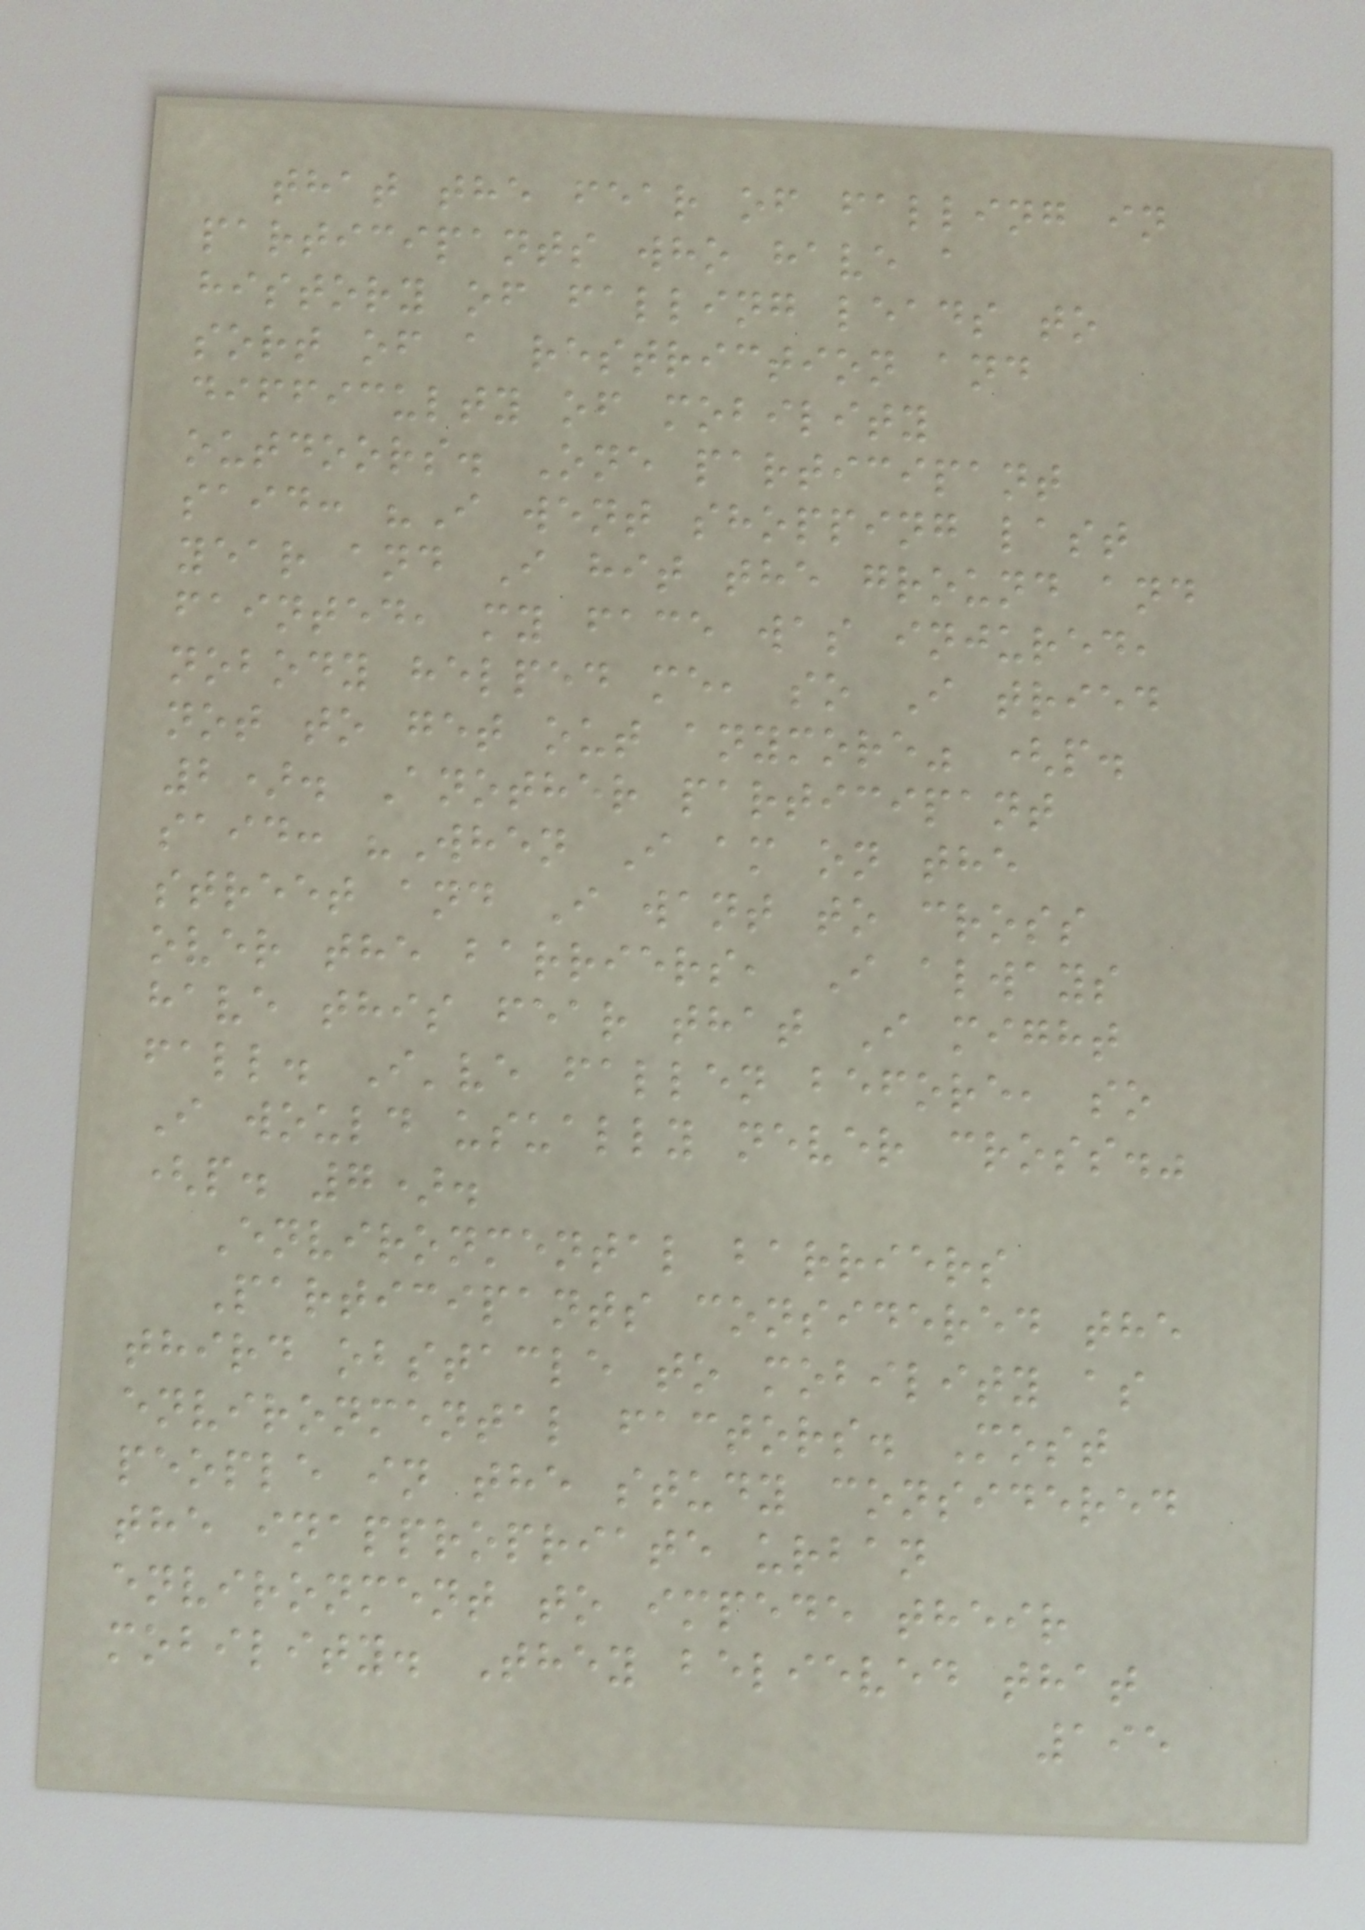that the fear of falling in
participants who have a
history of falling leads to
sort of a restriction and
difficulty of mobility
outdoors. One participant
said: "I went shopping last
year and I hit the ground and
fainted, my face was injured,
nobody helped me, so I tried
not to get out anymore" (p.
2). Another participant
said: "When I am on the
street and I want to cross
over the barriers, I always
have this fear that I might
fall. I've fallen before, so
I would usually never cross."
(p. 7).
Environmental barriers
Participants considered the
third obstacle to mobility as
environmental factors. Most
people in the study considered
the inappropriate urban
environment to impede their
mobility. They believed that
195
